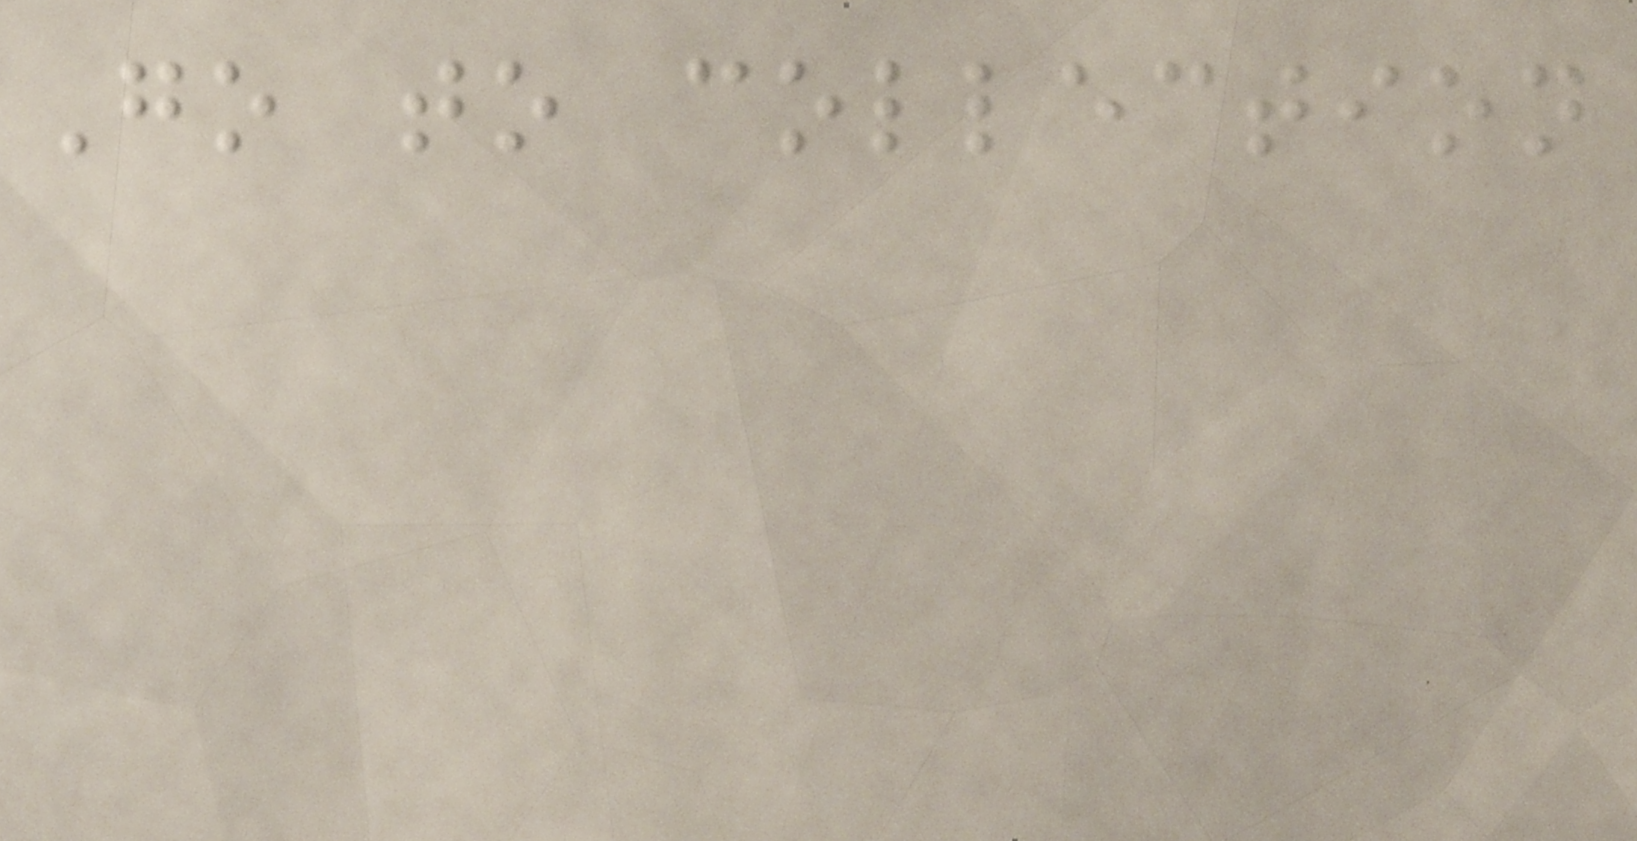Go to collection
